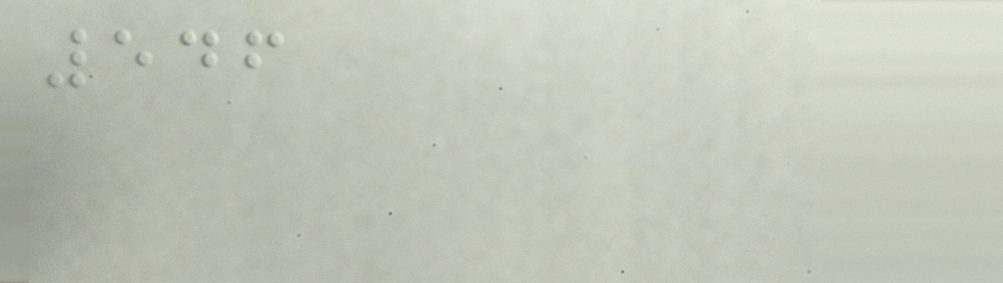546
